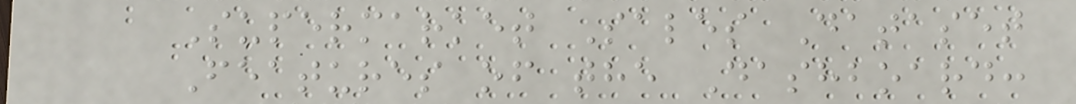Supermarket Sales Dataset
Features of the Dashboard:
